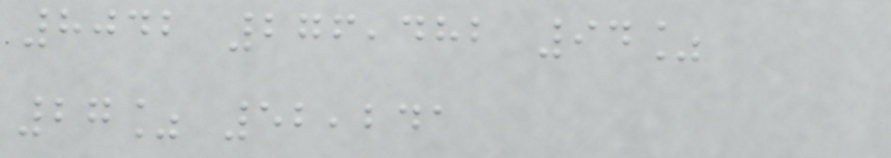8042 276,482 94%
27% 52,241
